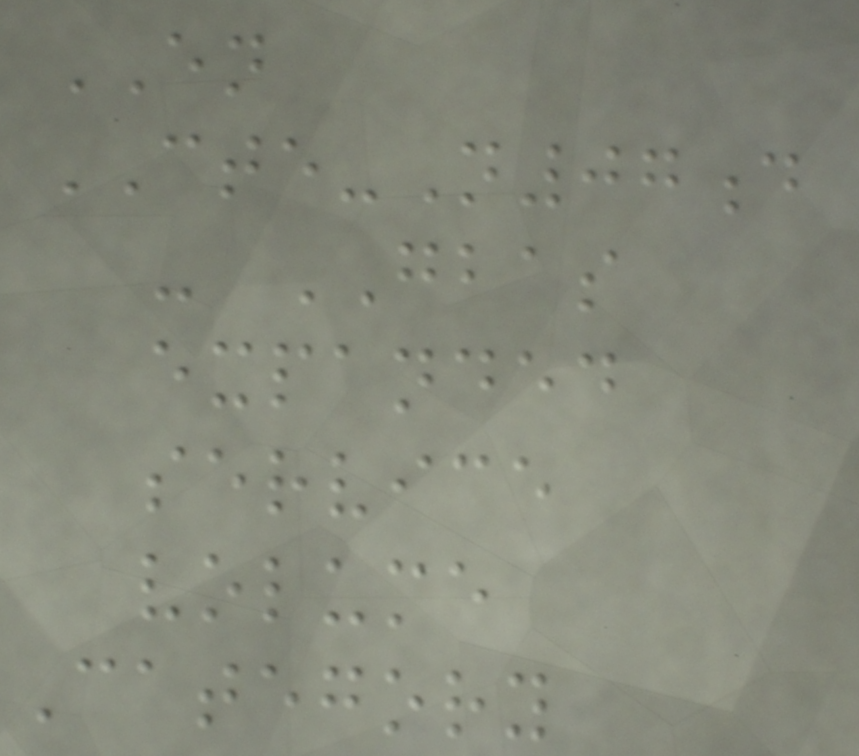EN
CTE-N07d
- GBAS
expanded
service
volume
Category
